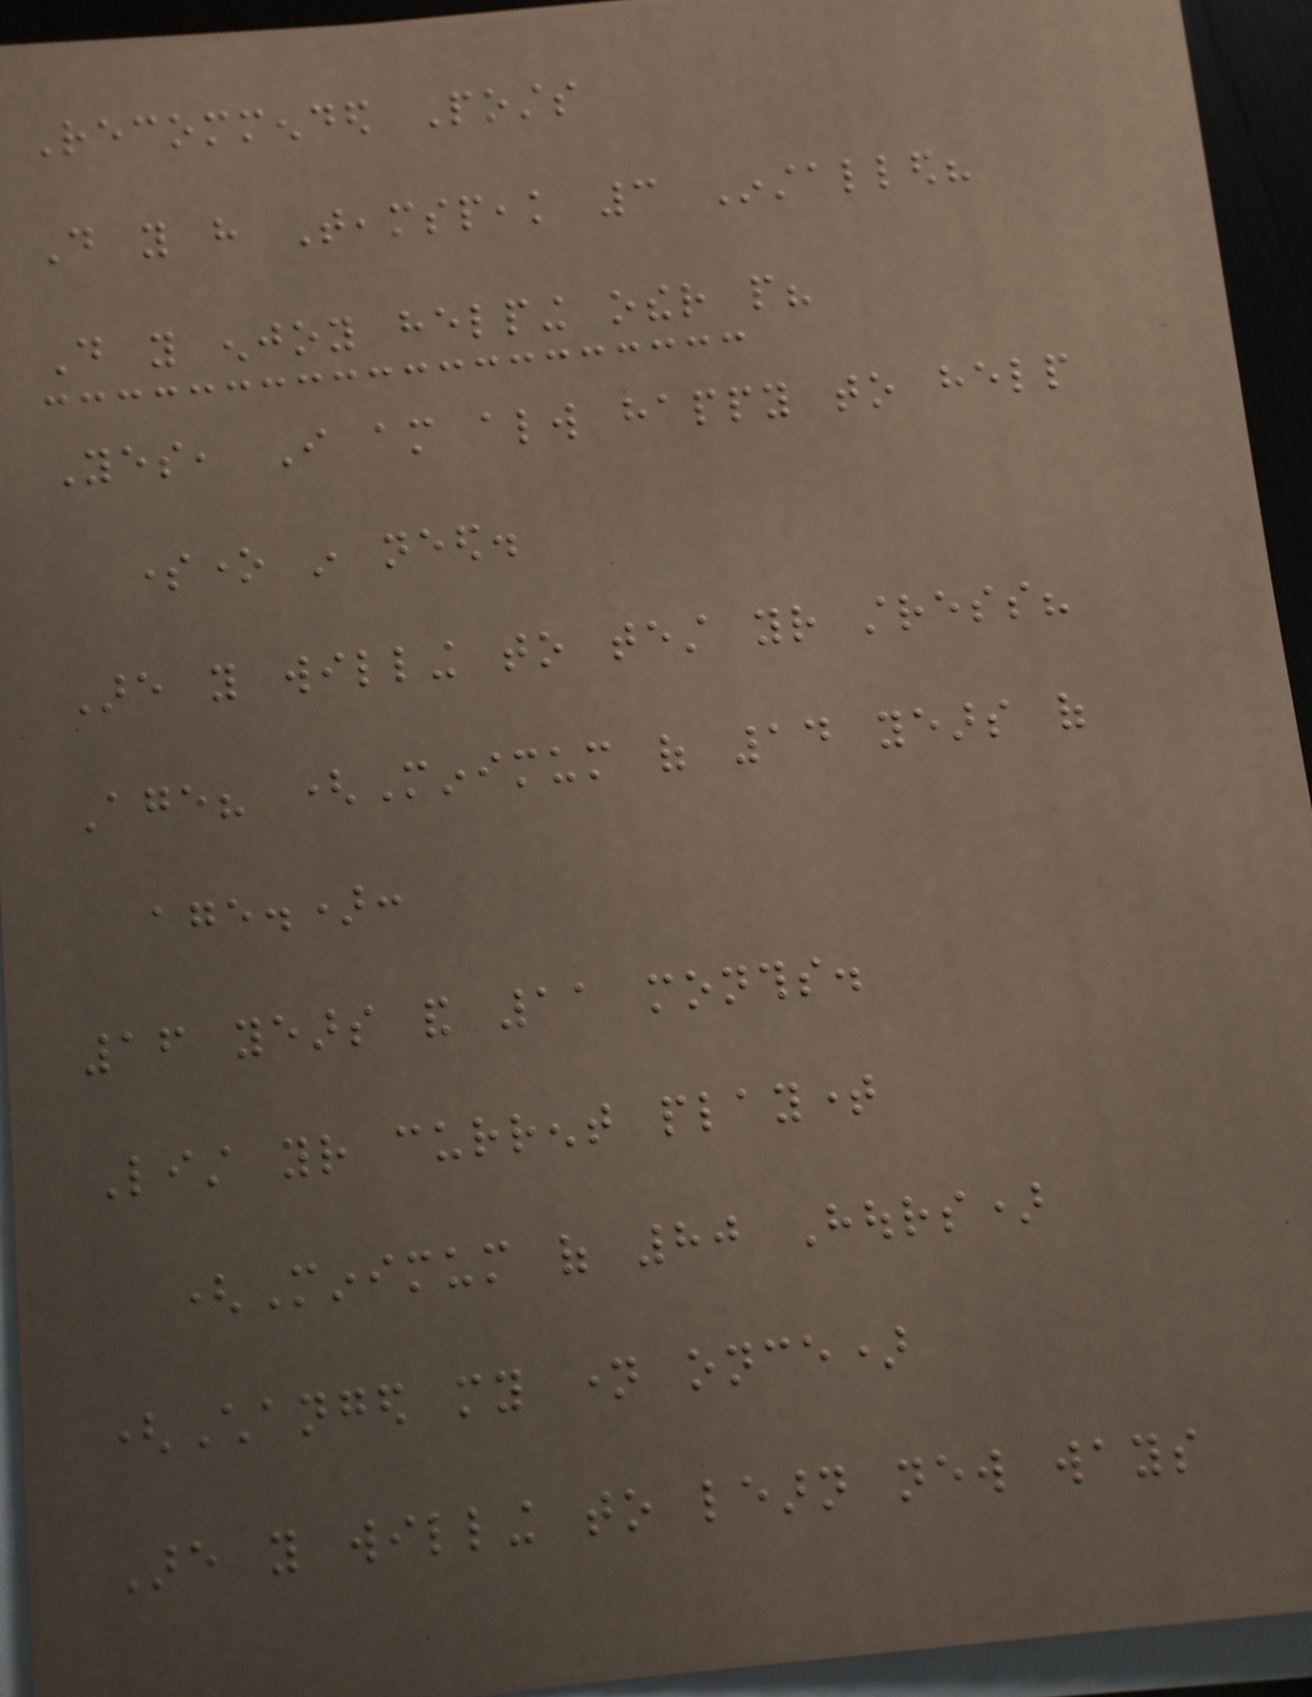Recommended Posts
Do you have Teamspeak 3 Installed?
Do you enjoy helping other people?
Yes, I am always happy to help
someone in need.
Are you willing to test your stress?
Age? (Minimum of 14 years of
age.):
16 years and 11 months.
List your current playtime
(Minimum of 80 Hours)
(Changed my name once)
Are you willing to learn new ways
